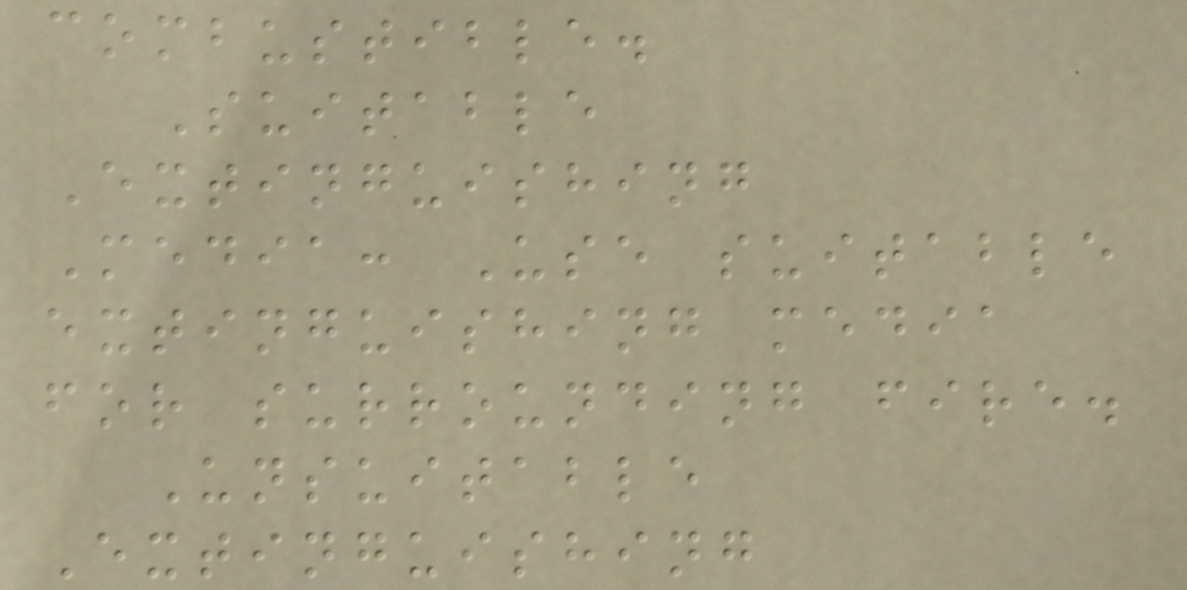combustible.
Suitable
Extinguishing
Media: Use suitable
extinguishing media
for surrounding fire.
Unsuitable
Extinguishing
